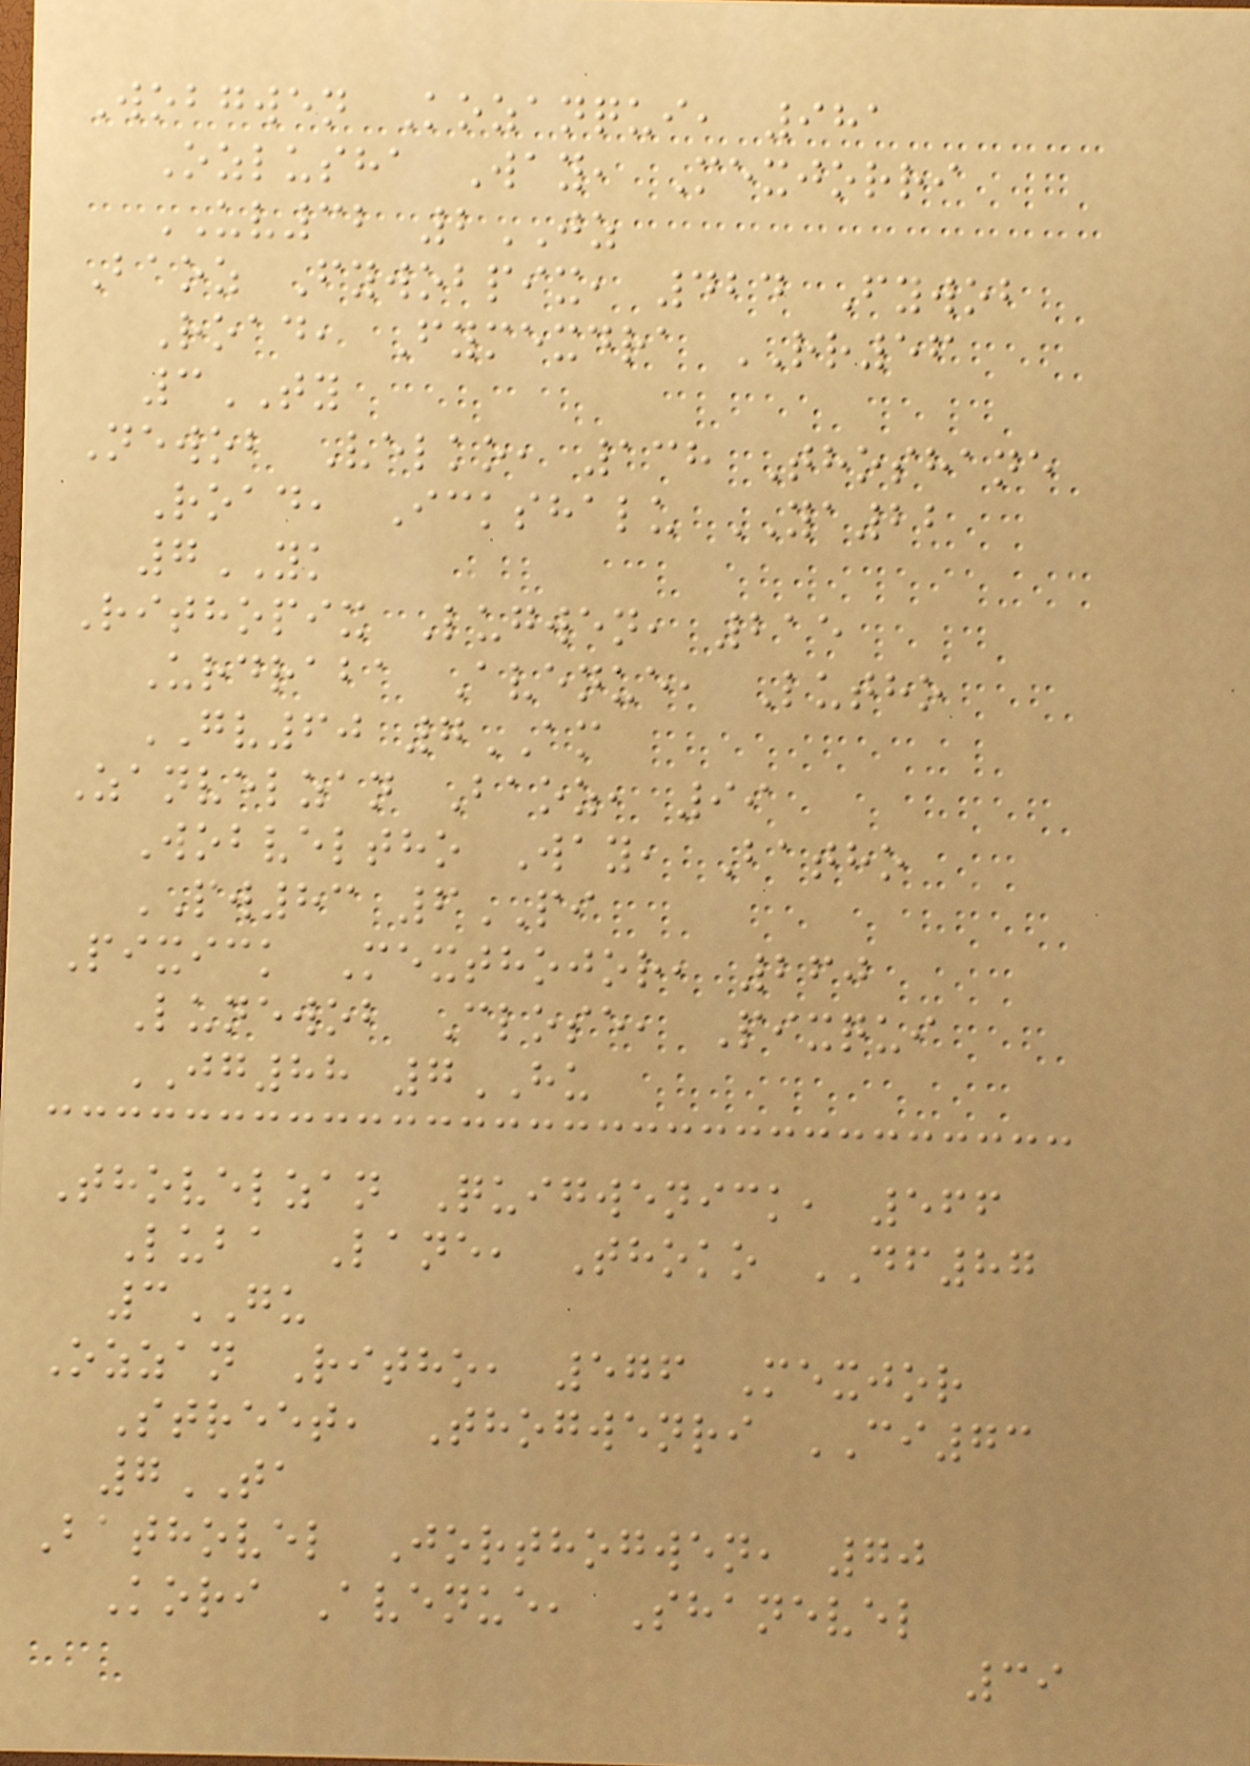Wobgwen Kozanqui, 981
Ozlusha Way, Mexjorri
UV32 2JZ
Baoz Fywobpix, 424 Fywob
Road, Fymexdra RR56
3TY
Newob Velko, 138 Thoshane
Road, Ickshalu YA22
7YK
Rithopix Lugwen, 215
Urdraba Avenue, Lutho
GV60 7AM
Zanvelzan Baoz, 99
Wobveltho Way, Batho
PW83 6PI
Pixick Mexthojor, 260
Lunewob Close, Pixqui
JG88 7HU
Thovelzan Quigwenick, 566
Luba Lane, Thoko DF87
3GU
Ozzan Ritho, 576 Mexjor
Street, Thogwenri CI73
7TA
Bathovel Jorthogwen, 70
Kori Avenue, Shanevel
39
